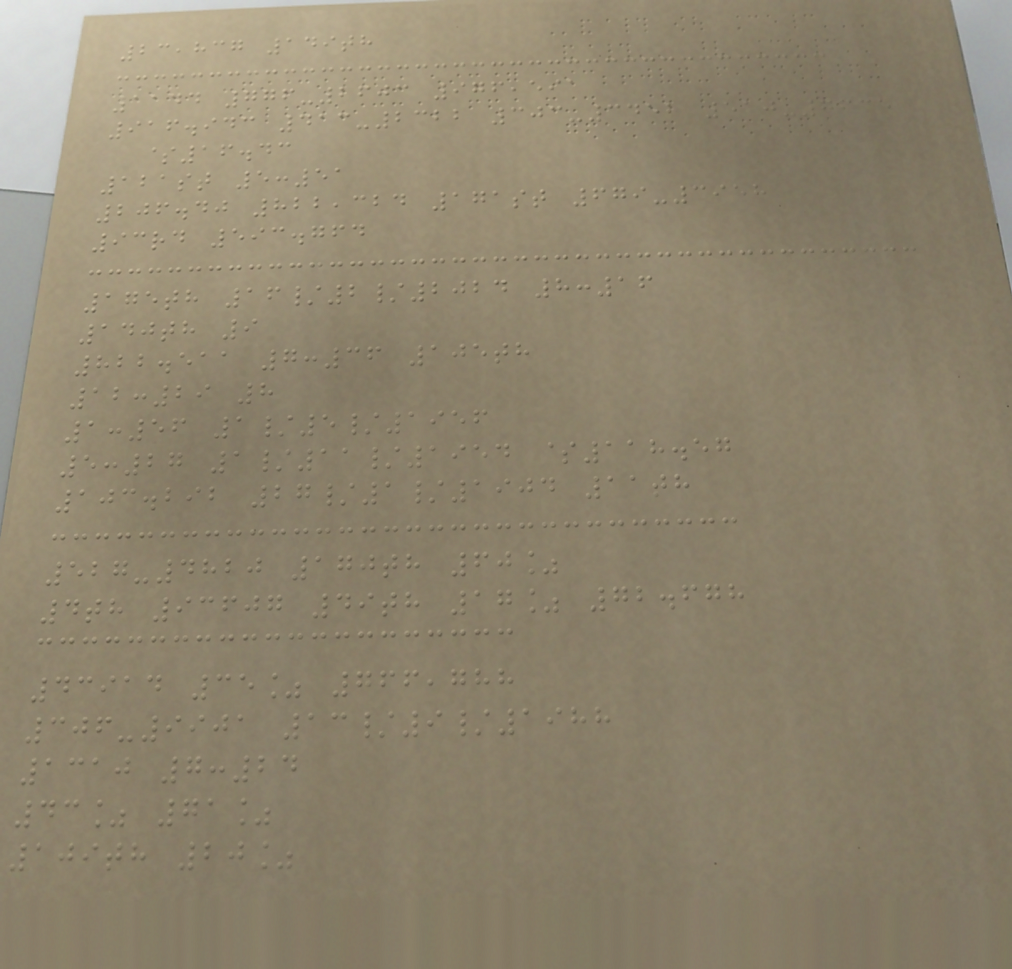23,837 149th
1144 776-2603 976,591
916.943 413-2322 303-3452 510-7635
$16.43
121st 5:51
206.40 822,324 171st 679-3958
93rd 593.764
175th 16/2/2024 8:16
140th 9
822.511 7:36 105th
12:29 8
1:56 1/5/1956
5:27 1/11/1954 $118.57
103.292 27/1/1904 11th
527-4820 170th 60%
4th 93607 49th 17% 72.678
43914 35% 766,788
306-9901 13/9/1988
1310 7:24
43% 71%
109th 20%
